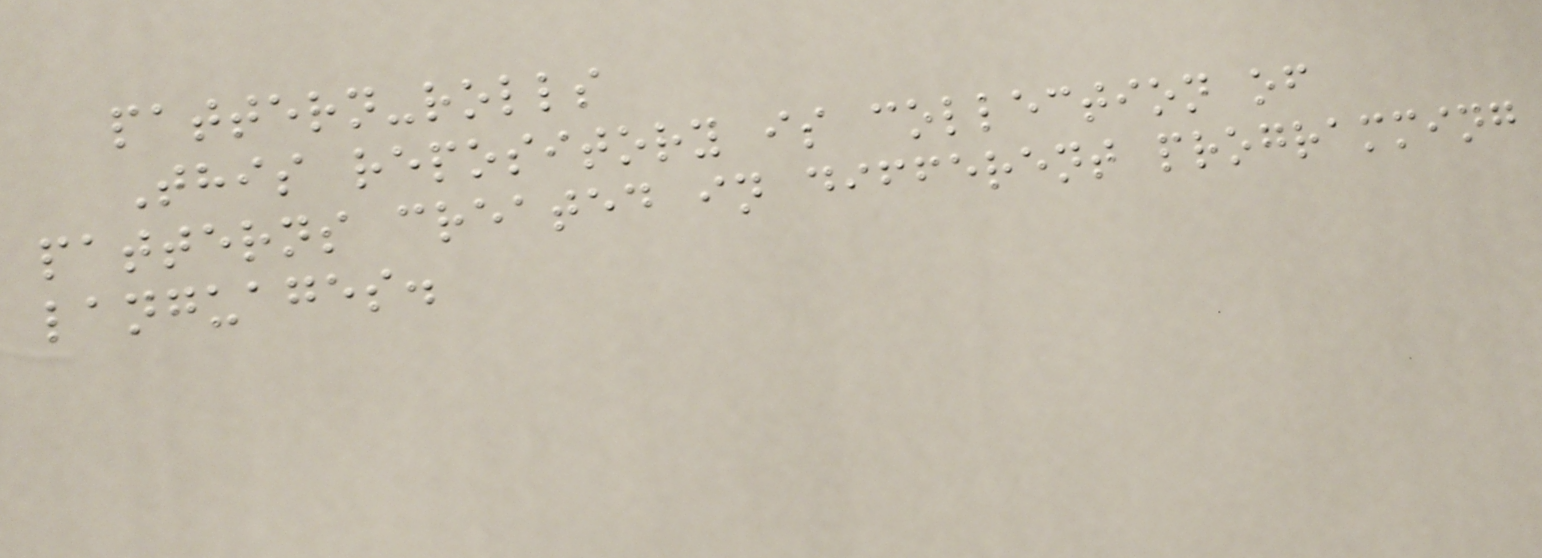pattern-rolls
This repository is collection of
patterns created in different programming
languages.
